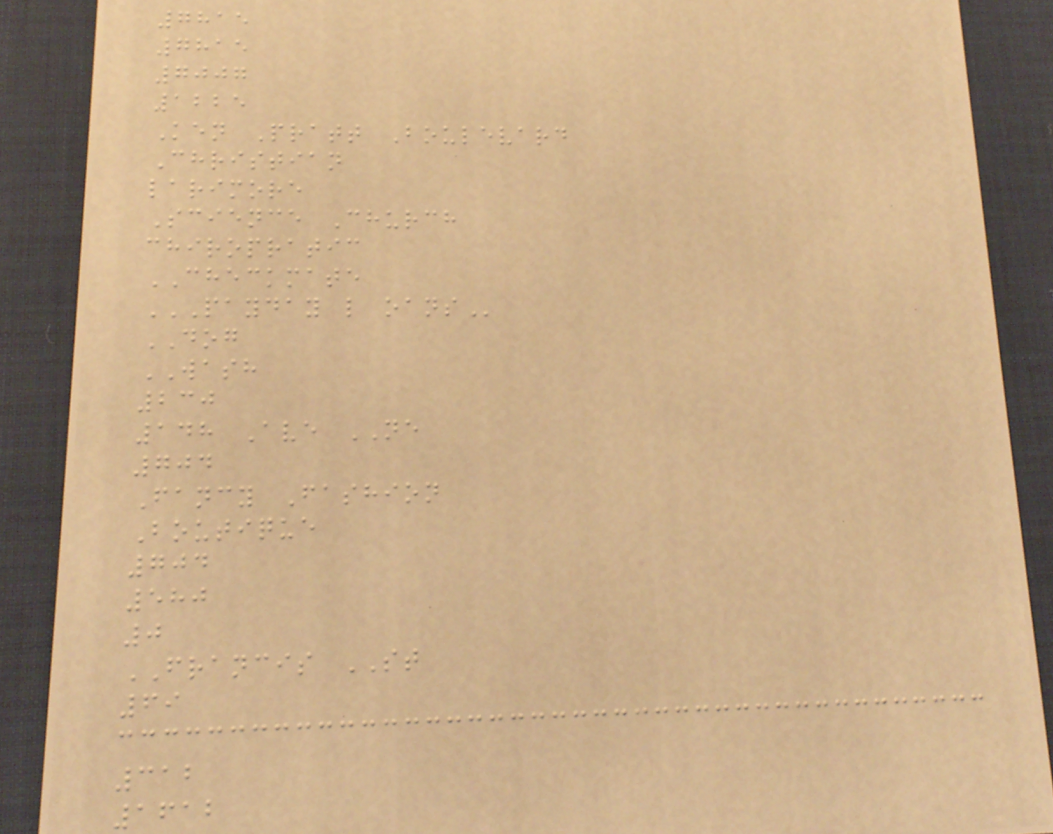7815
7815
7007
1225
Ken Pratt Boulevard
Christian
larimore
Science Church
chiropratic
CHECKMATE
PAYDAY L OANS
DOG
WASH
230
148 Ave NE
704
Fancy Fashion
Boutique
704
580
0
FRANCIS ST
69
312
1612
